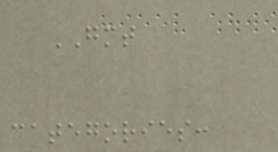GMT
categories:
